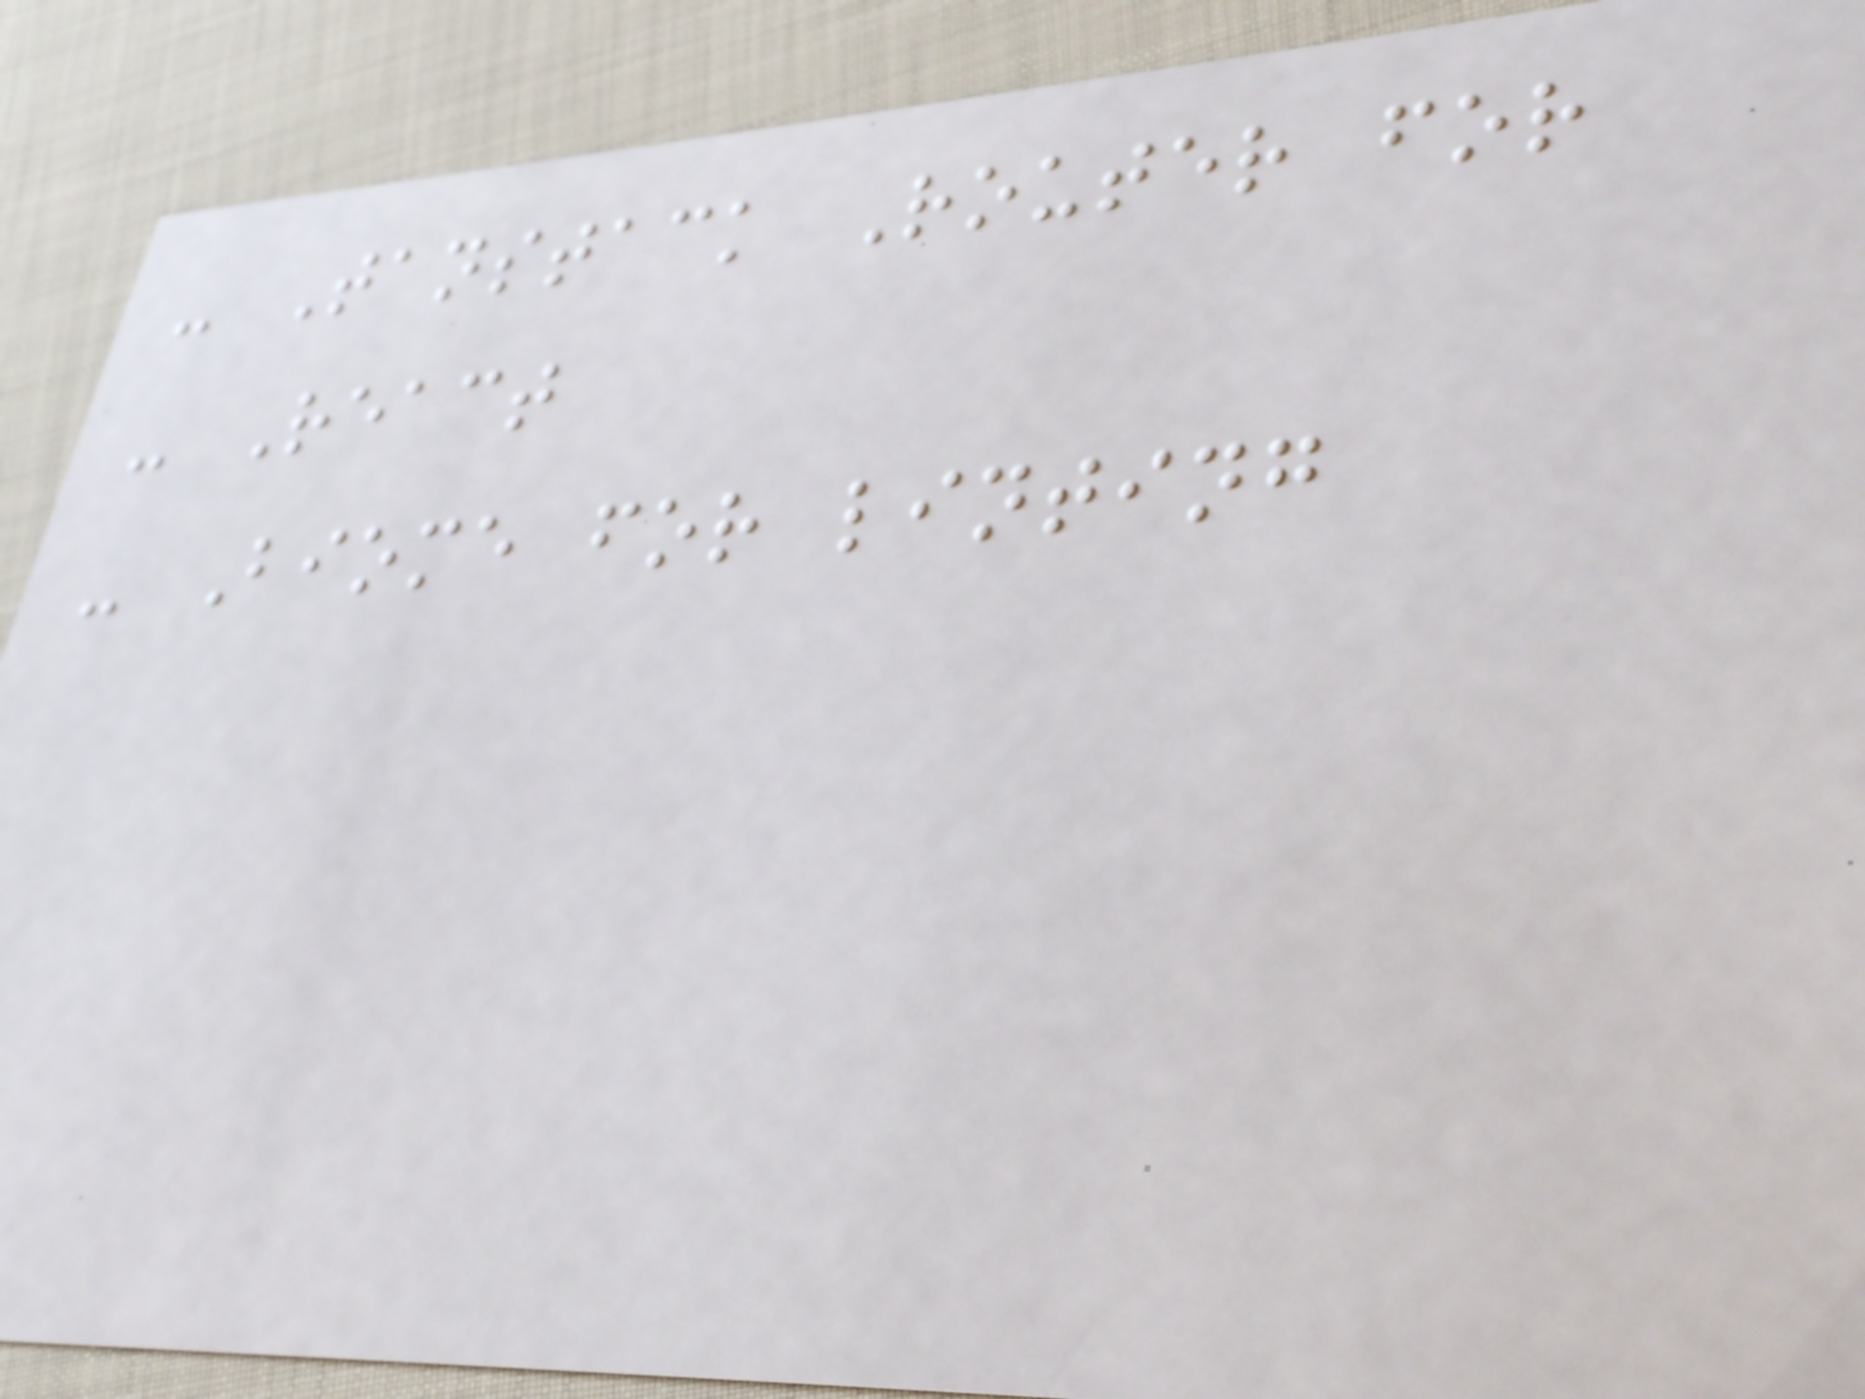- Tanstack Router for
- React
- Biome for linting
